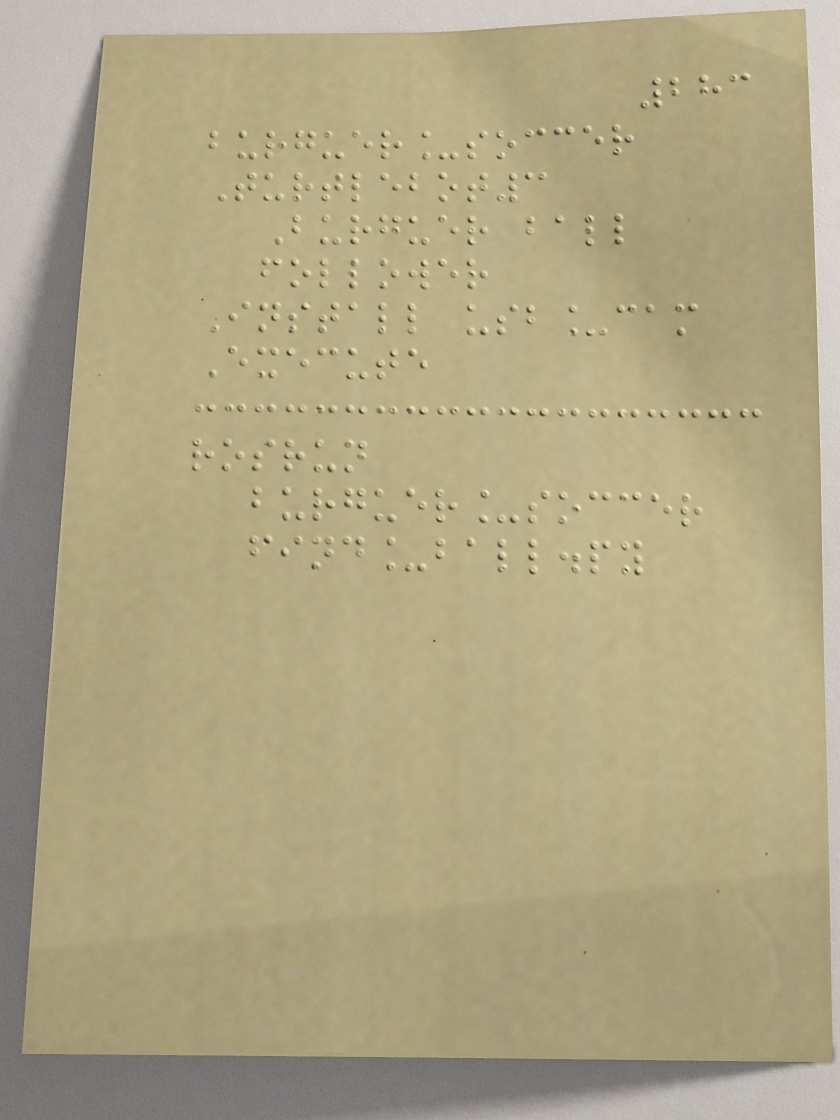283
burguer_soccer
Turtlebot3
Burguer ball
follower
Install usb_cam
Execute
rosrun
burguer_soccer
find_ball.py
